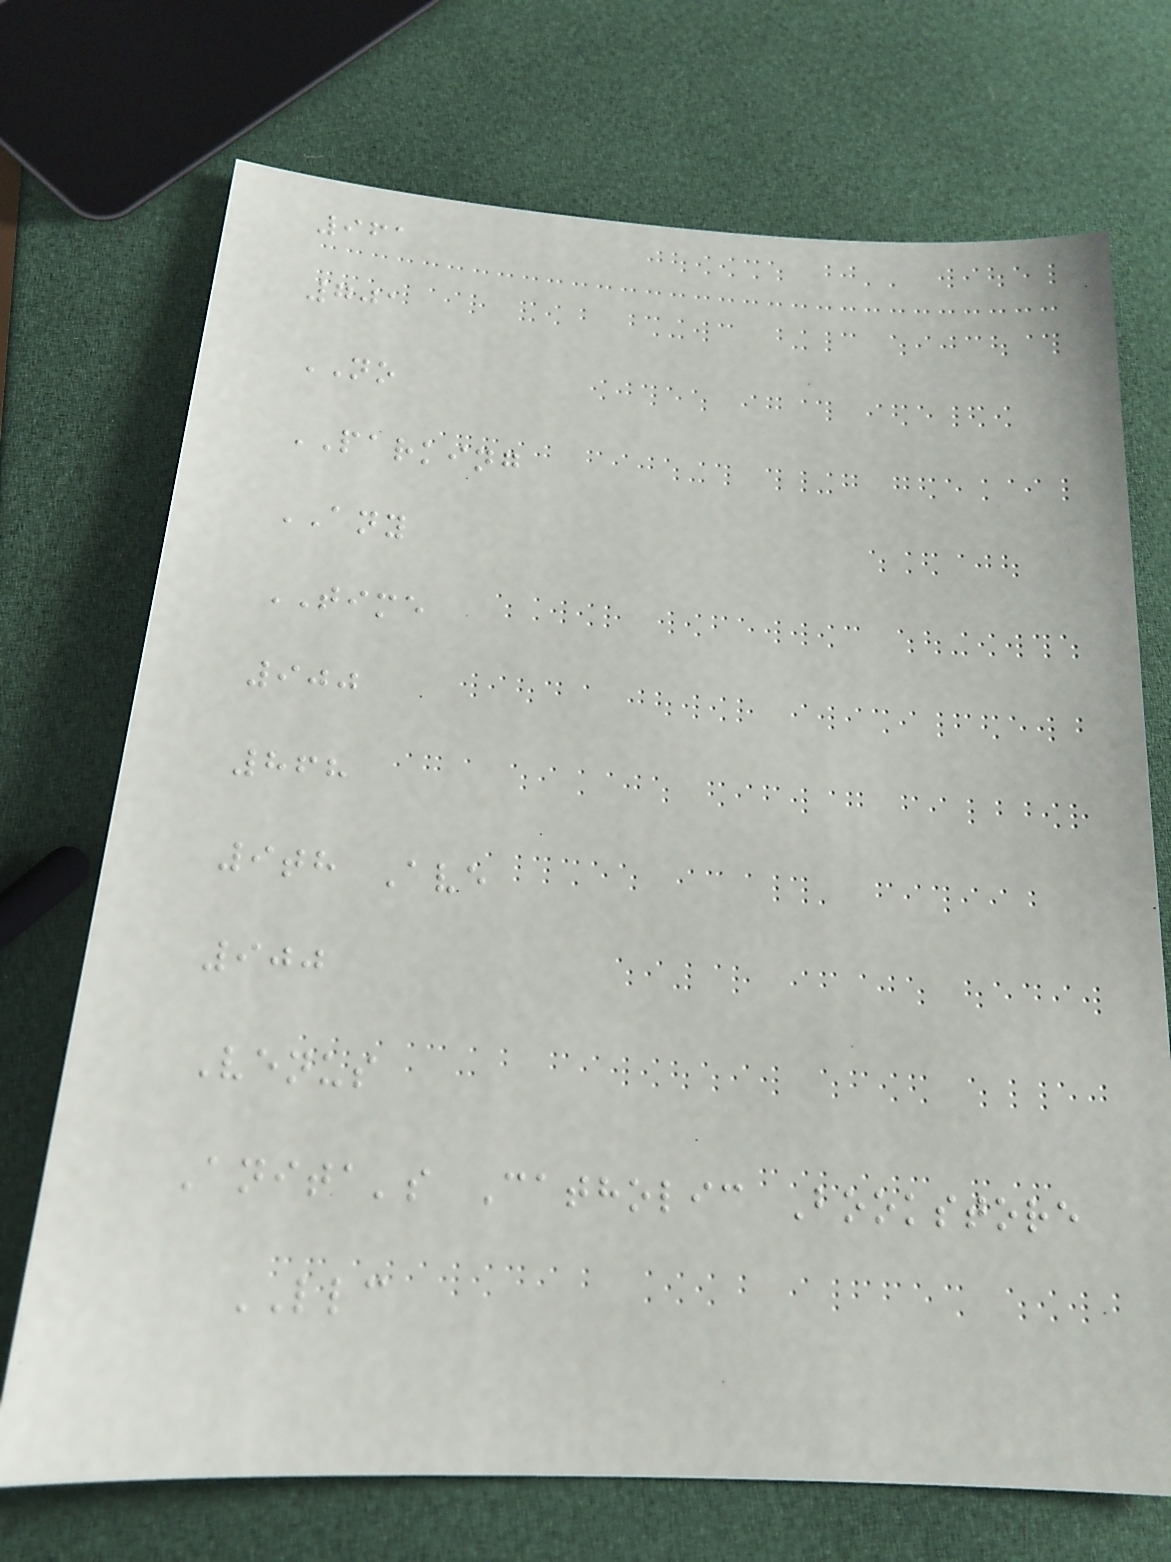961
701
NO
PARKING
ANY
TIME
900
868
9th Ave
900
Venus
Anita's Catholic Bookstore
LLC
